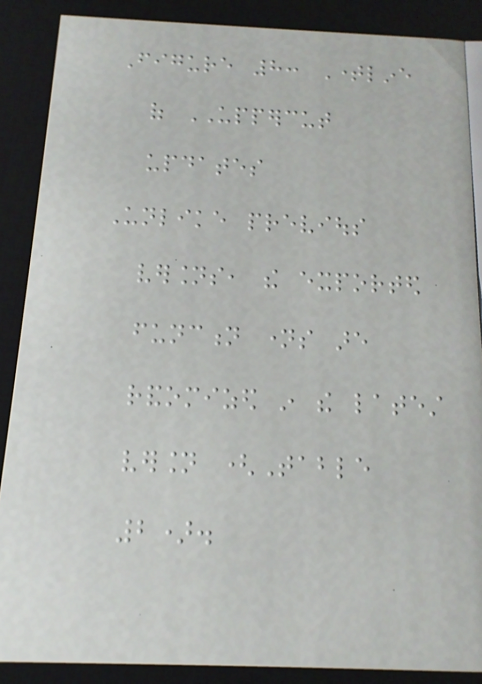Figure 8: Timeline
of UPPERCUT
updates
Unlike previous
versions, the exported
function names are
randomized in the latest
version (Table
2).
